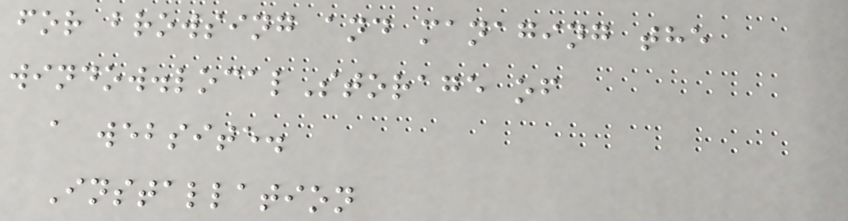for browsing and managing the
window.localStorage of
a website.
Installation
